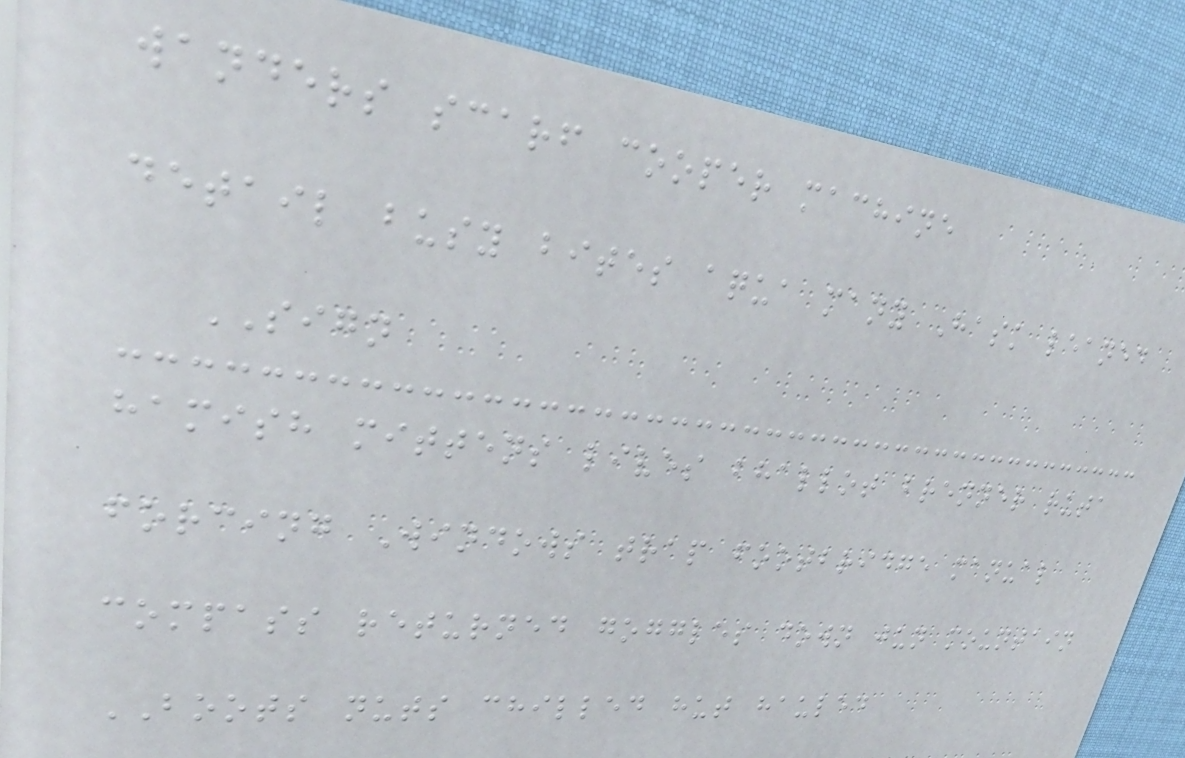wanders scarf cooper machine
detail busy bites aqua many Hask leaned
SIGN
hamish mittens lives bhallot brenner ruta
forcing Windows trap footbridge manual
compass returned goggles down jun mountain
BOOTS nuts chilled hut hauled
